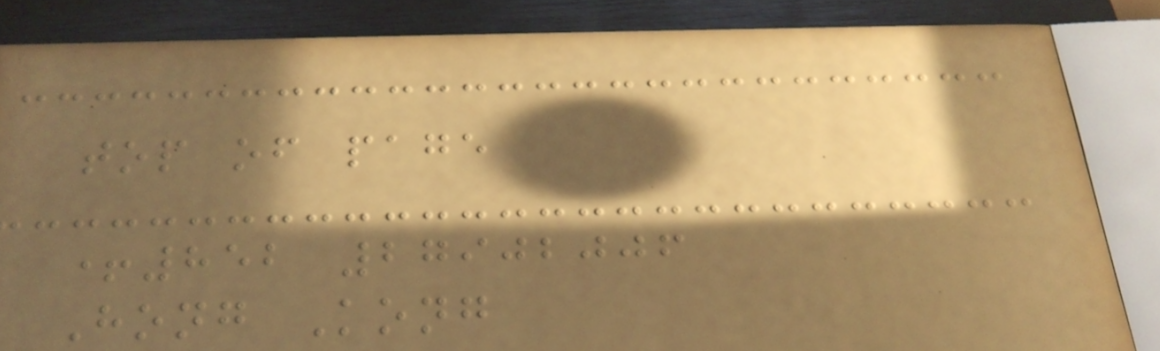top of page
+852 27902006
Hong Kong
